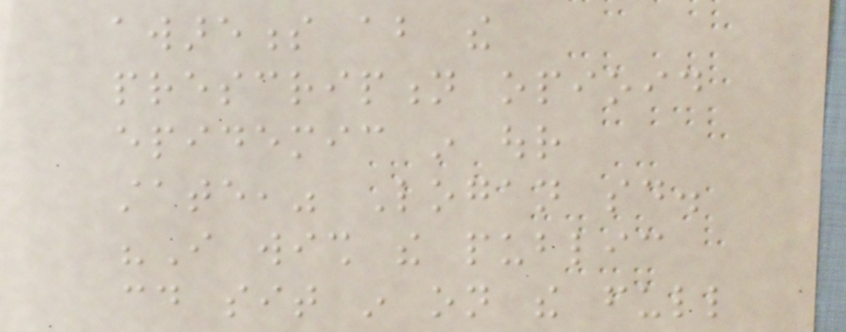awareness about the
prescription opioid
epidemic in our
state," Logan said.
"I wish the public
could sit in on the full
